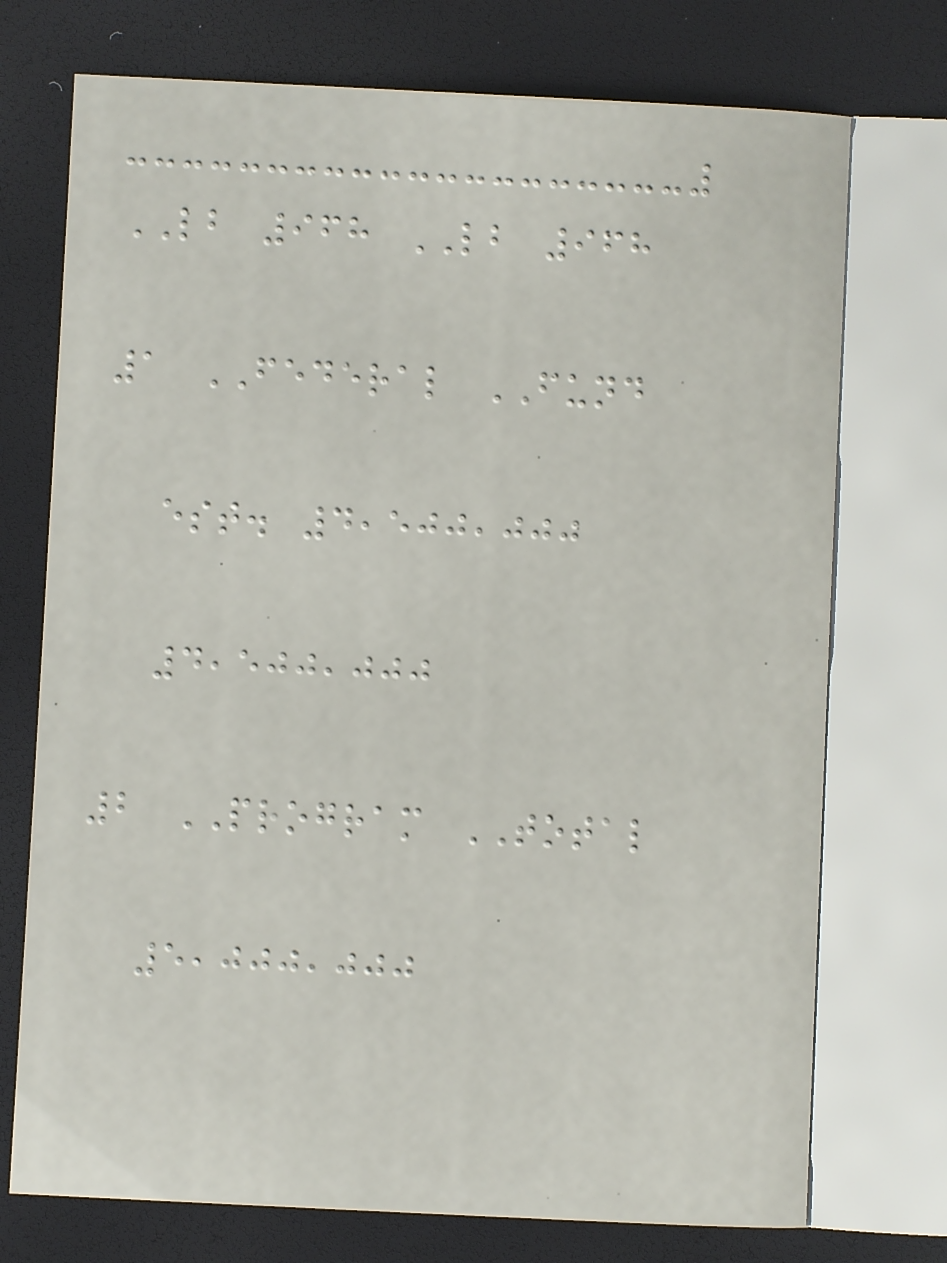LB 968 LB 968
1 FEDERAL FUND
est. 4,500,000
4,500,000
2 PROGRAM TOTAL
5,000,000
